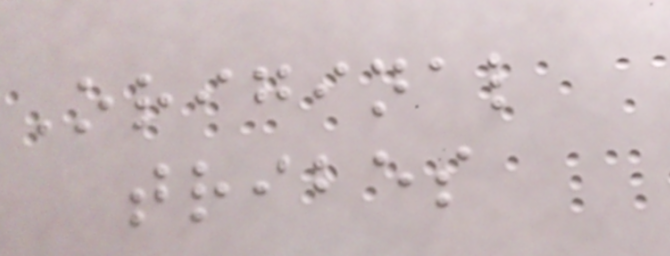Original
tribes
